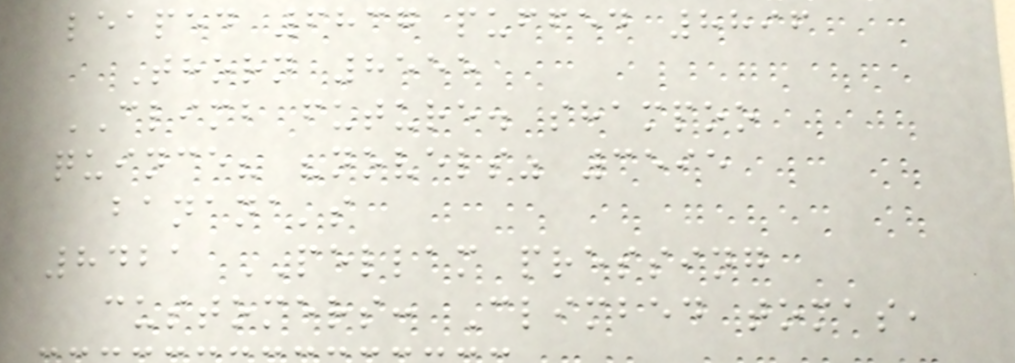leaped 6837 puffed 8896
Thorn 8555
CLIMB future. shampoo
quince? "novels" 3595
banana's
8421 PELLAM pressing
customers: Climbed tomas,
